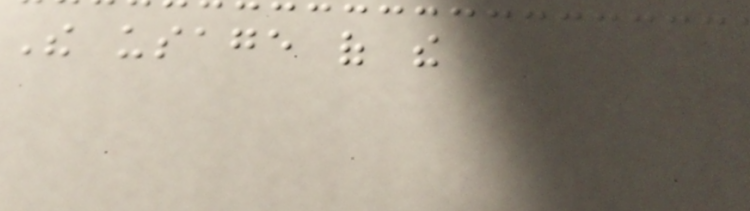The usage of the
